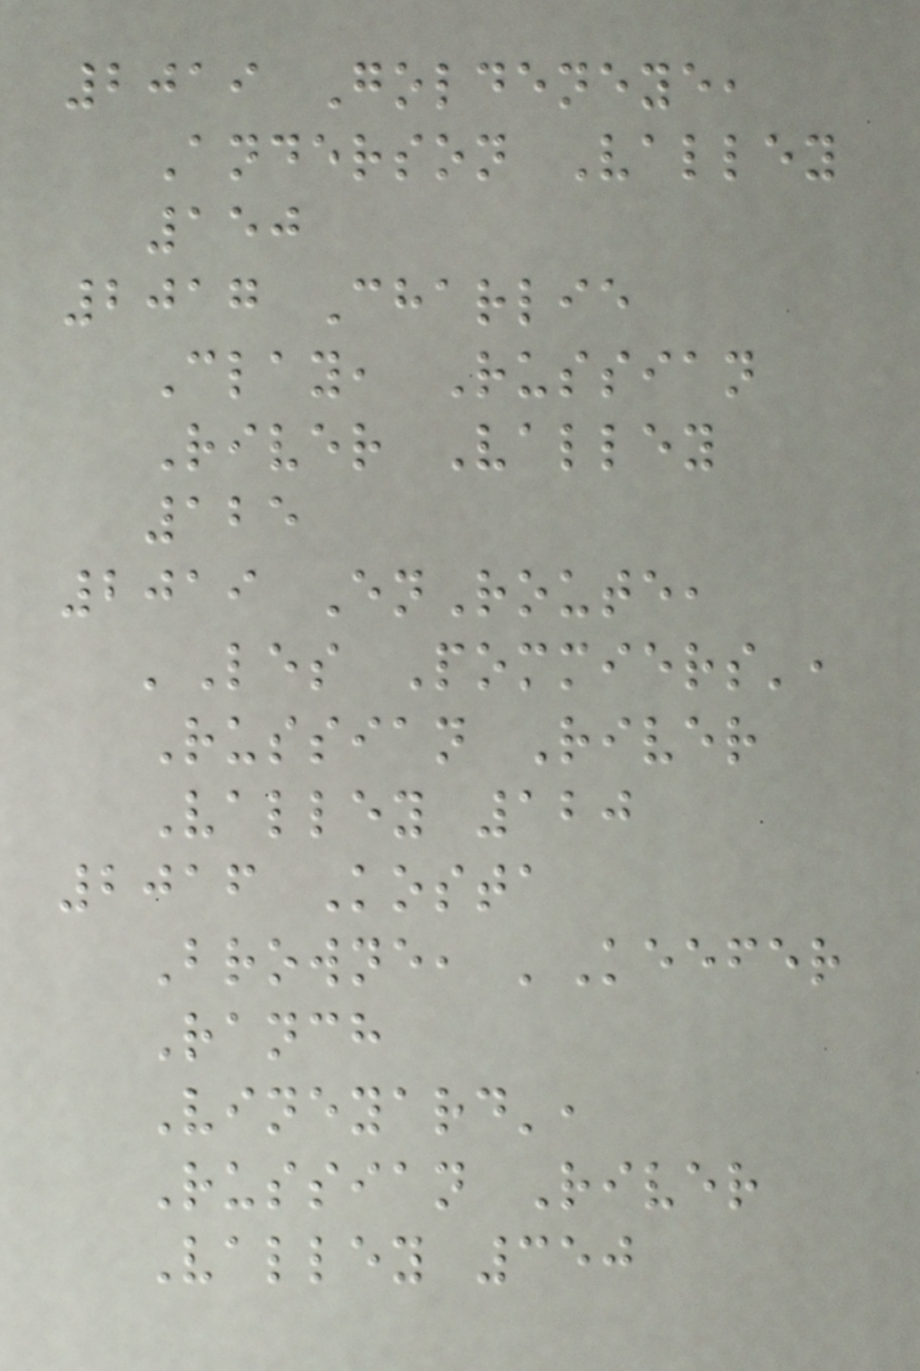2019 Goldeneye,
Anderson Valley
150
2017 Charlie
Clay, Russian
River Valley
125
2019 EnRoute,
'Les Pommiers',
Russian River
Valley 120
2016 Kosta
Browne, 'Keefer
Ranch
Vineyard',
Russian River
Valley 350
